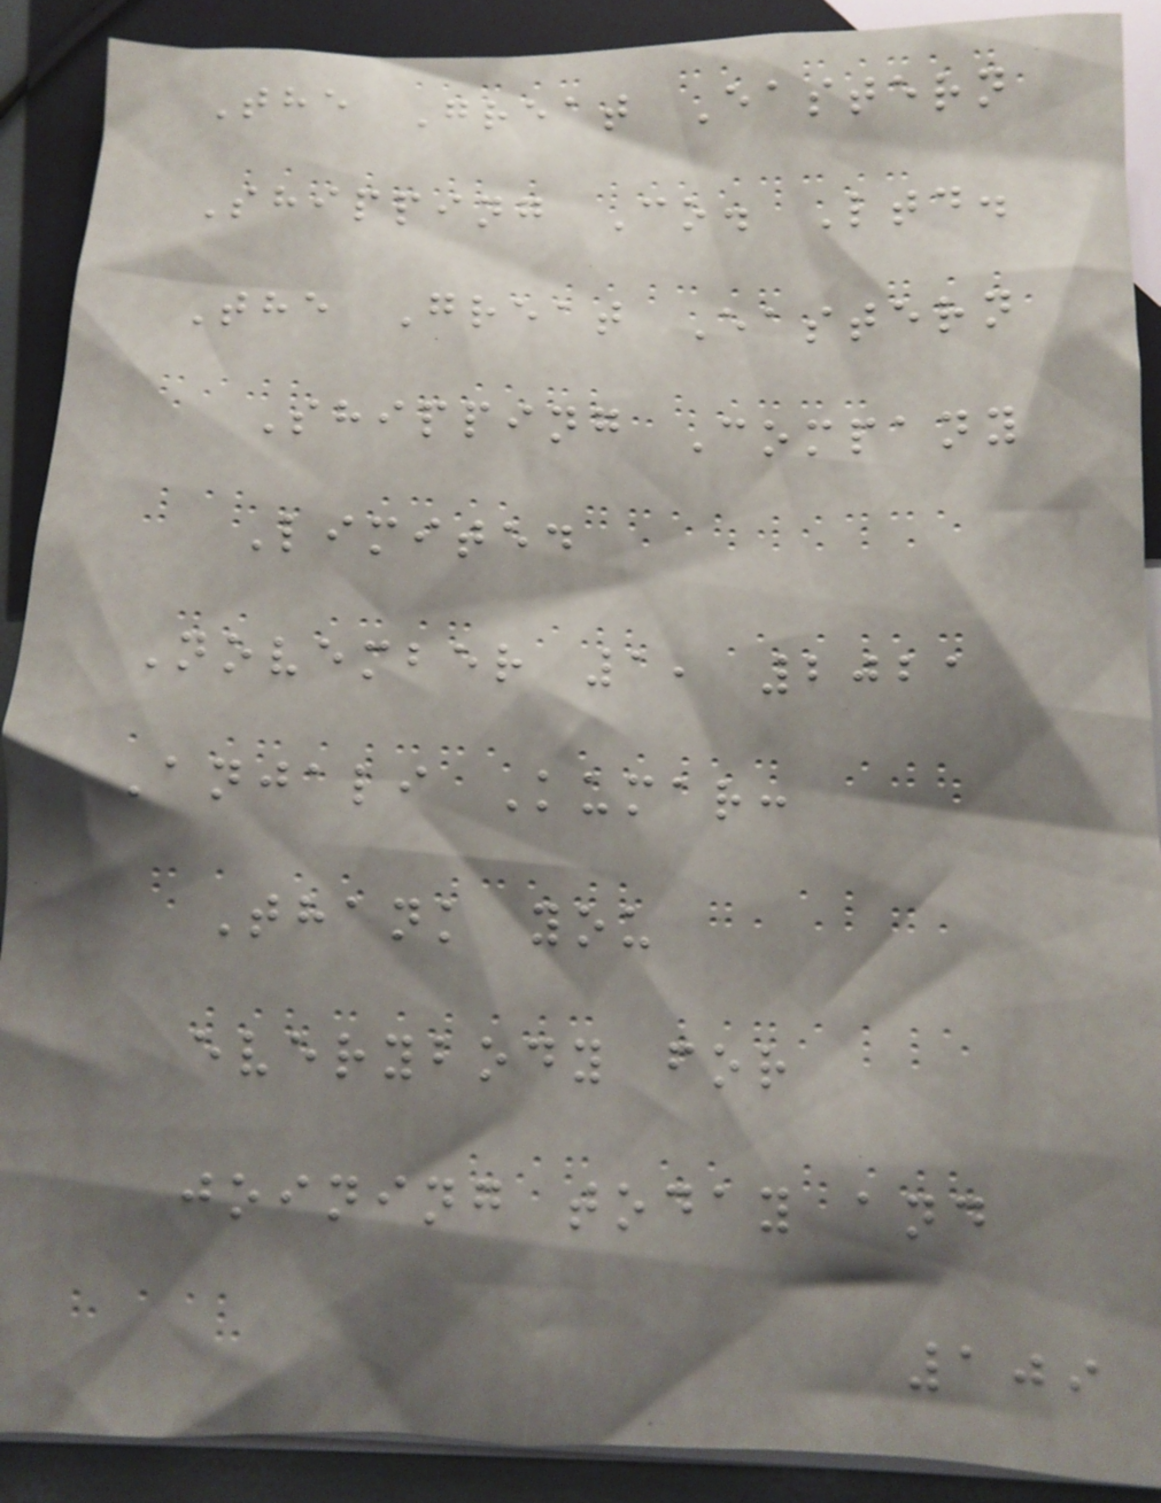The Great Eastern
Shipping Co. Ltd.
The Great Eastern
Shipping Company
Limited
November 1, 2021
Anjali Kumar:
Thank you
everybody for
joining today and
109
